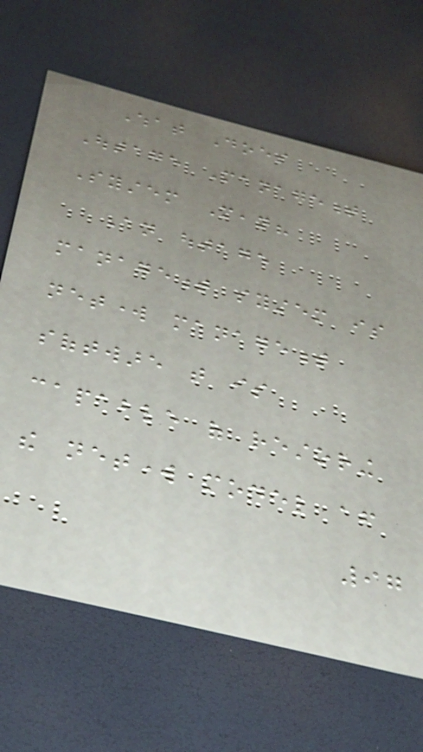What Does
Outage Management
System Mean?
An outage
management system is
network management
software that is
capable of restoring
the network model after
97
